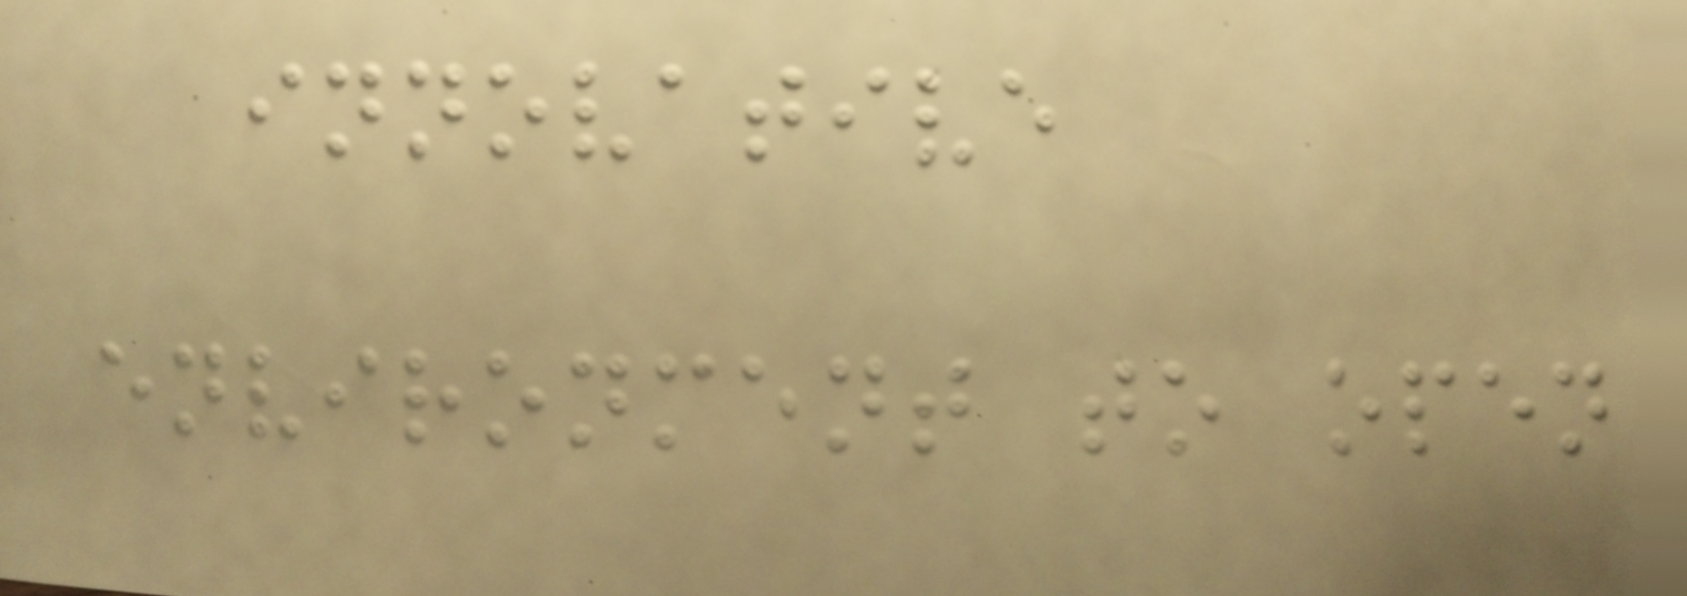innovative
environment to open
